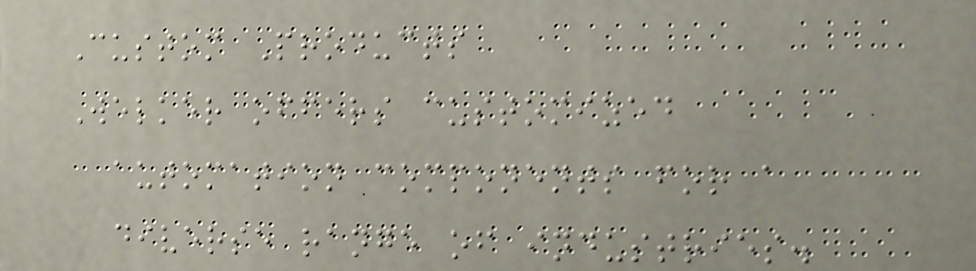Custom Products
Welker offers customized
automation components for a
diverse range of industries.
